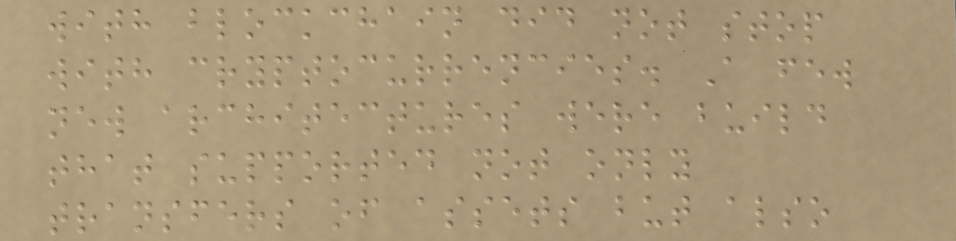with blockchain did not stop
with cryptocurrencies. A few
new architectures were build
that supported not only
transfers of assets but also
